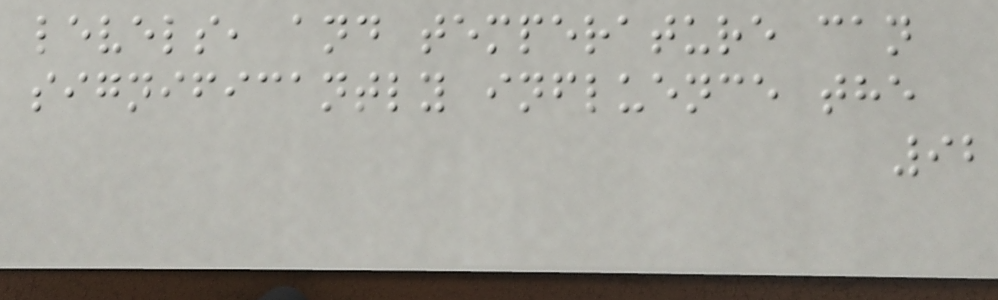levels, and temperature can
significantly influence the
92
